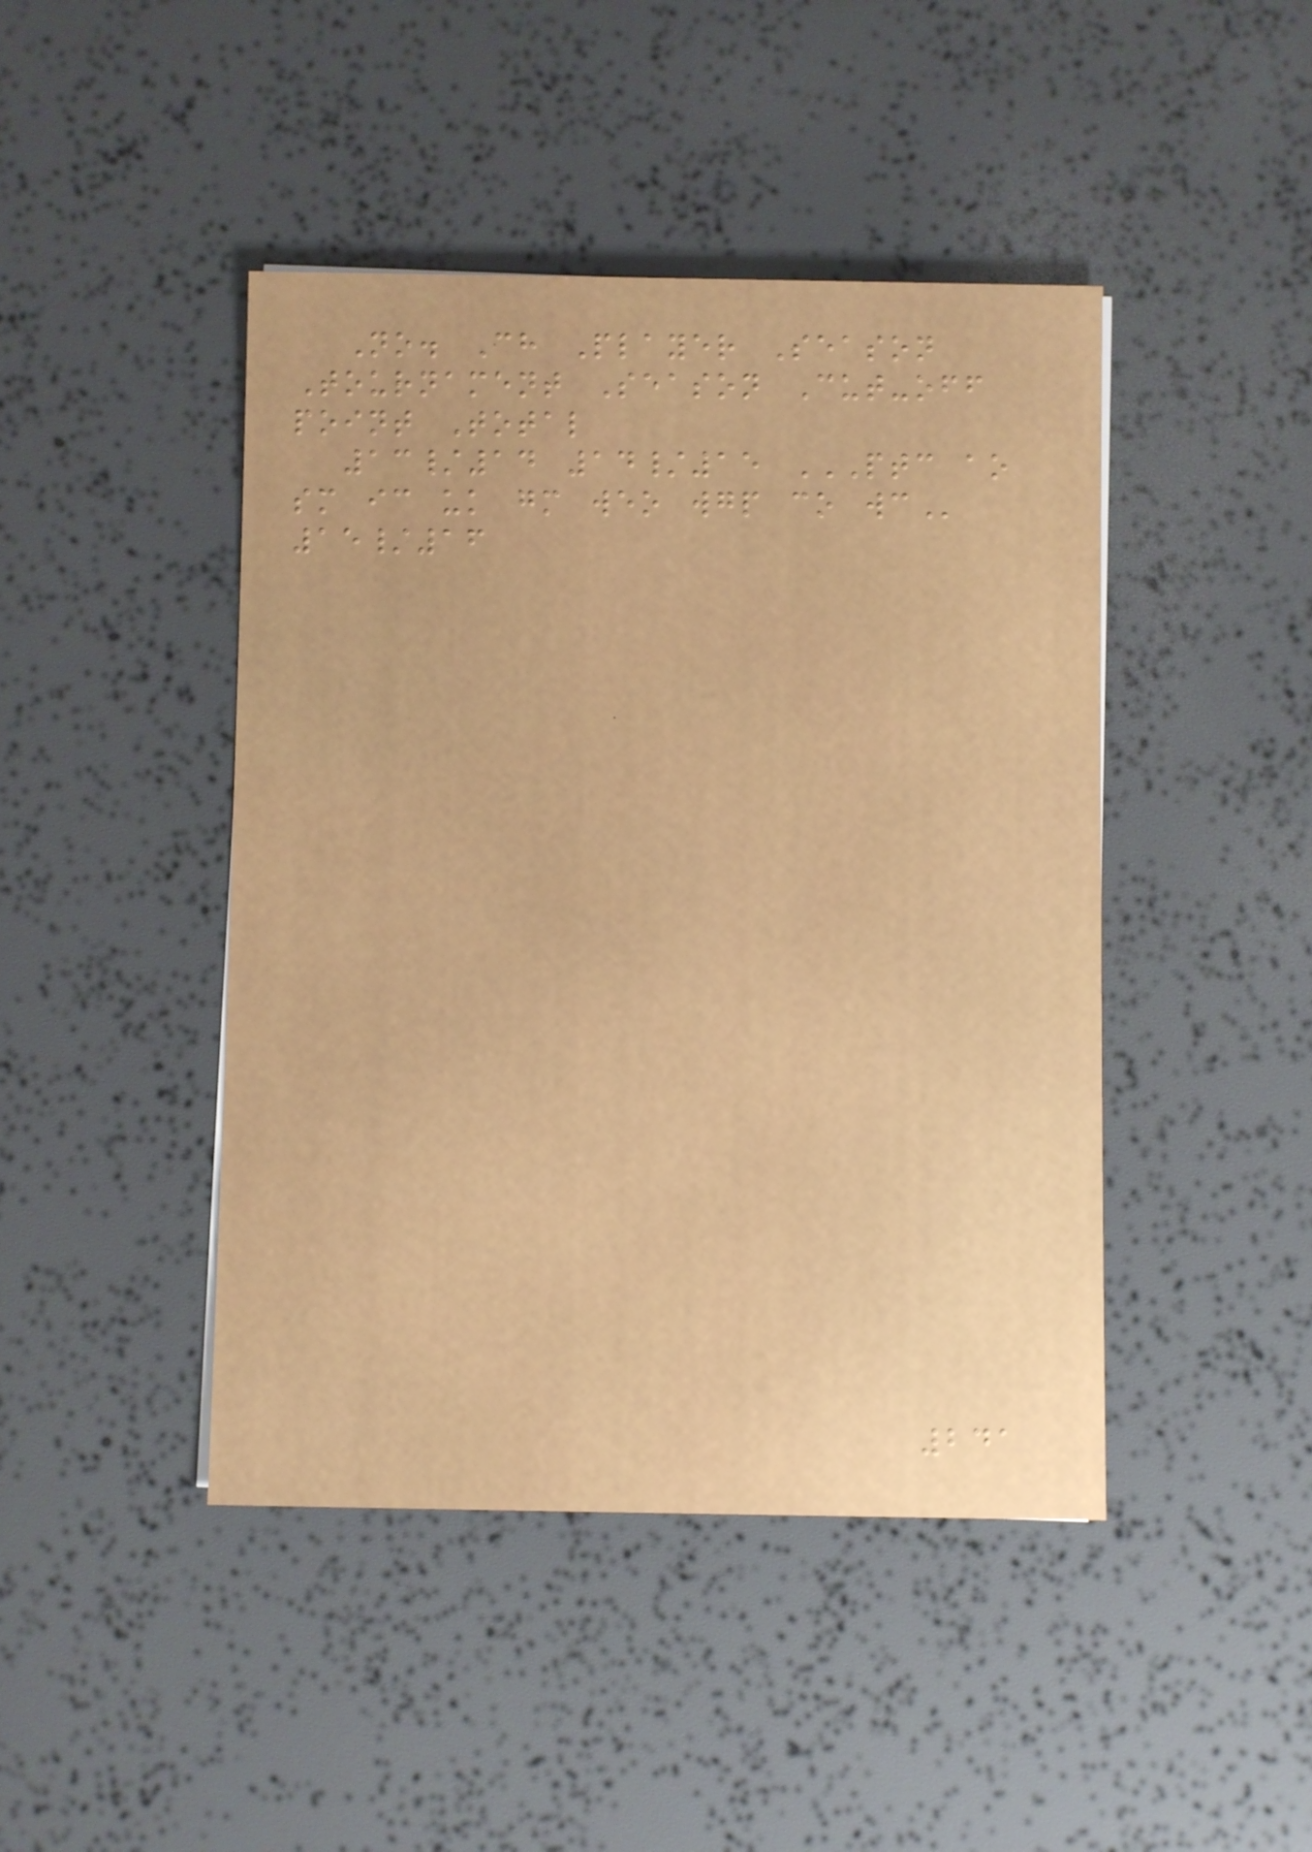No. Ch Player Season
Tournament Season Cut-off
point Total
13/14 14/15 PTC AO
SM IC UK GM WEO WGP CO WC
15/16
241
